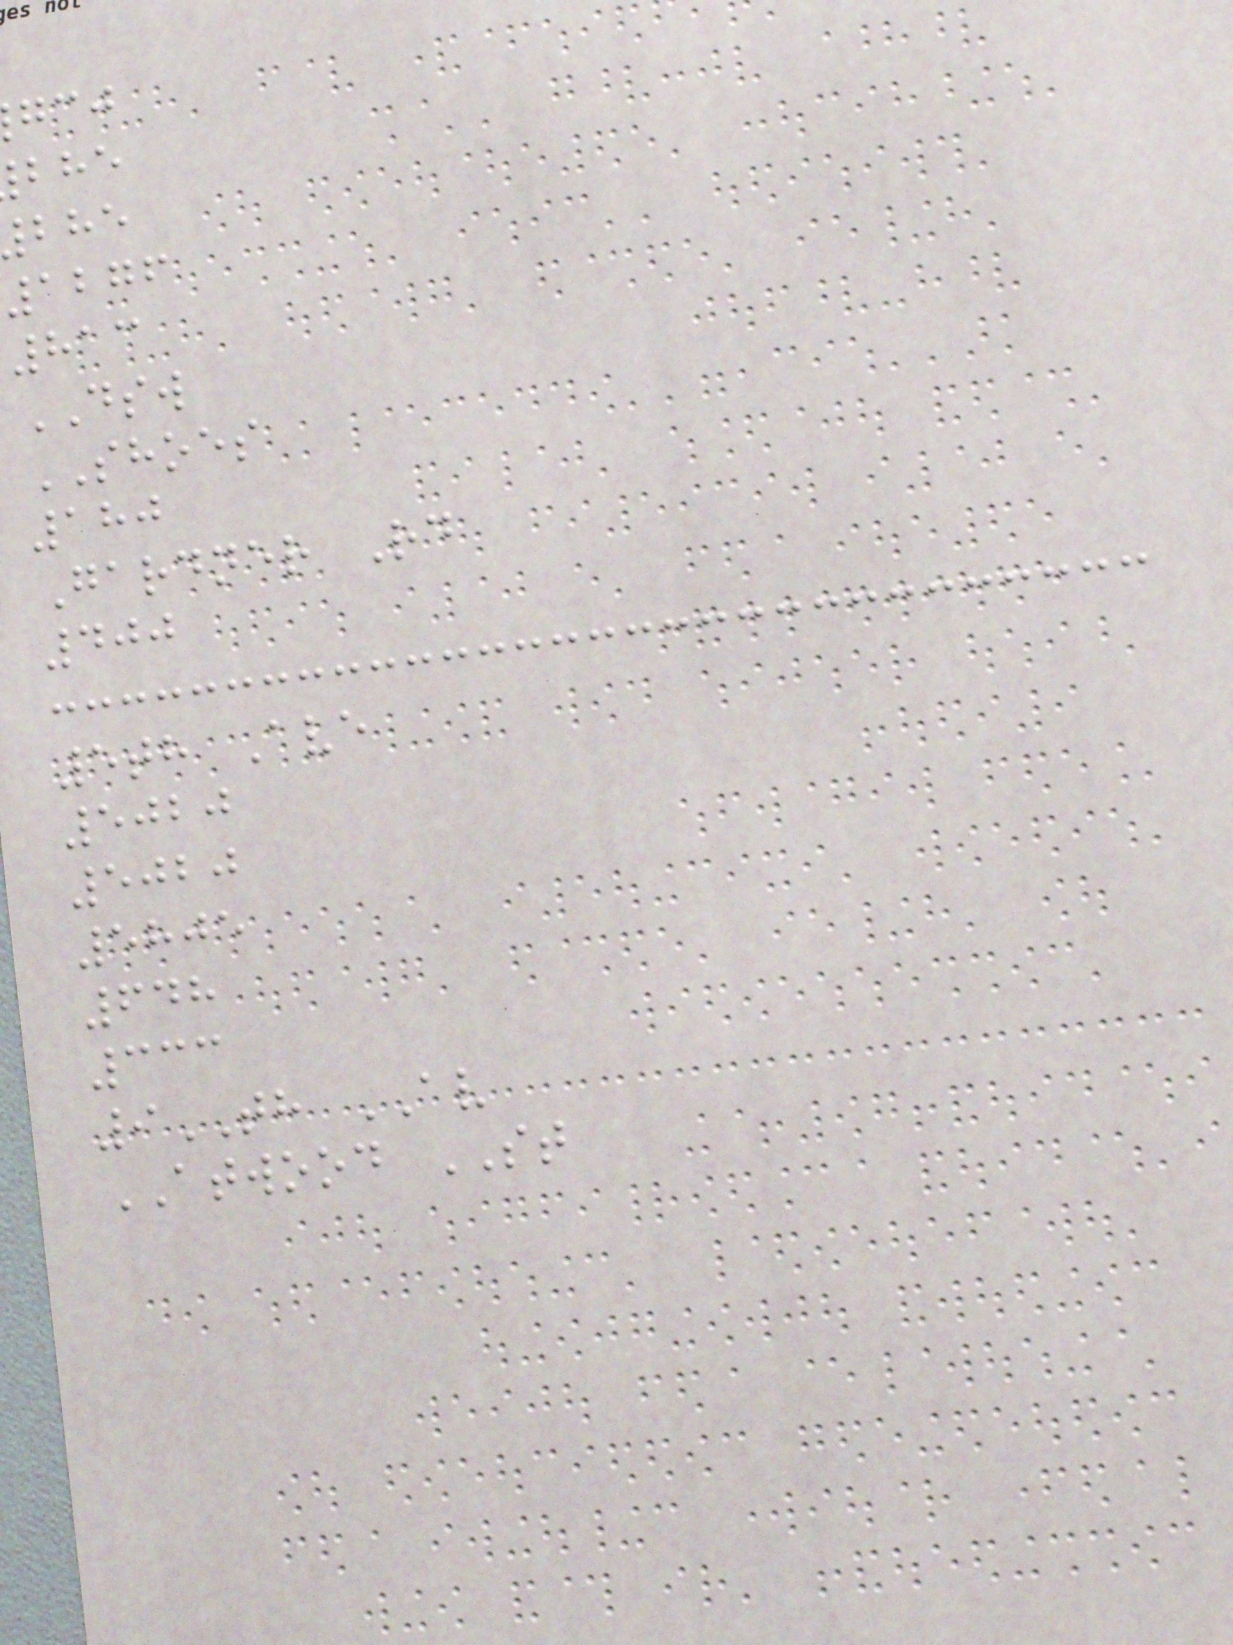1276
813
DSW
SHOES
180
Gardner Rd
400
5th Ave
5020
5020
5805
648
333
9TH AV
ATWOOD ST
